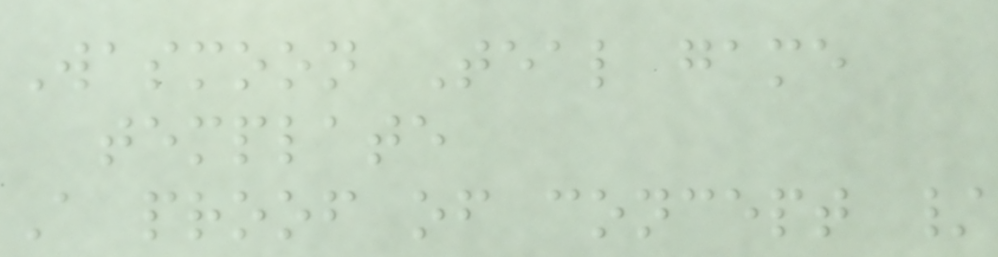Wasmoon Teal game
template
A proof of concept /
